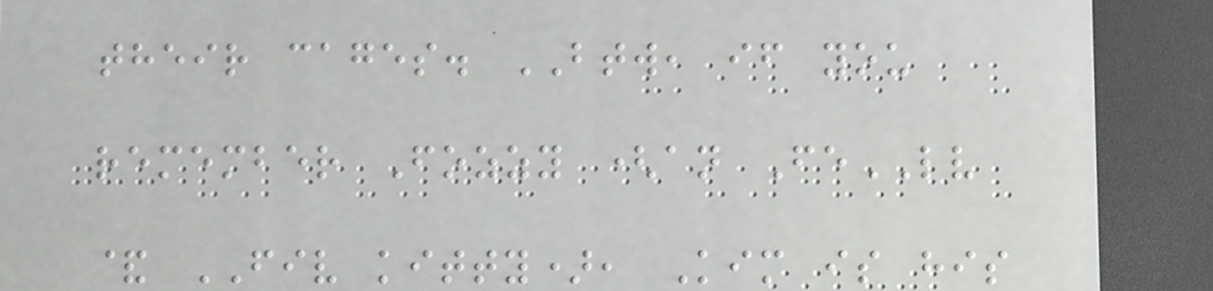their cages. BTW, if you
remember Fozzy (an FeLV
& FIV kitty), Kim is his
